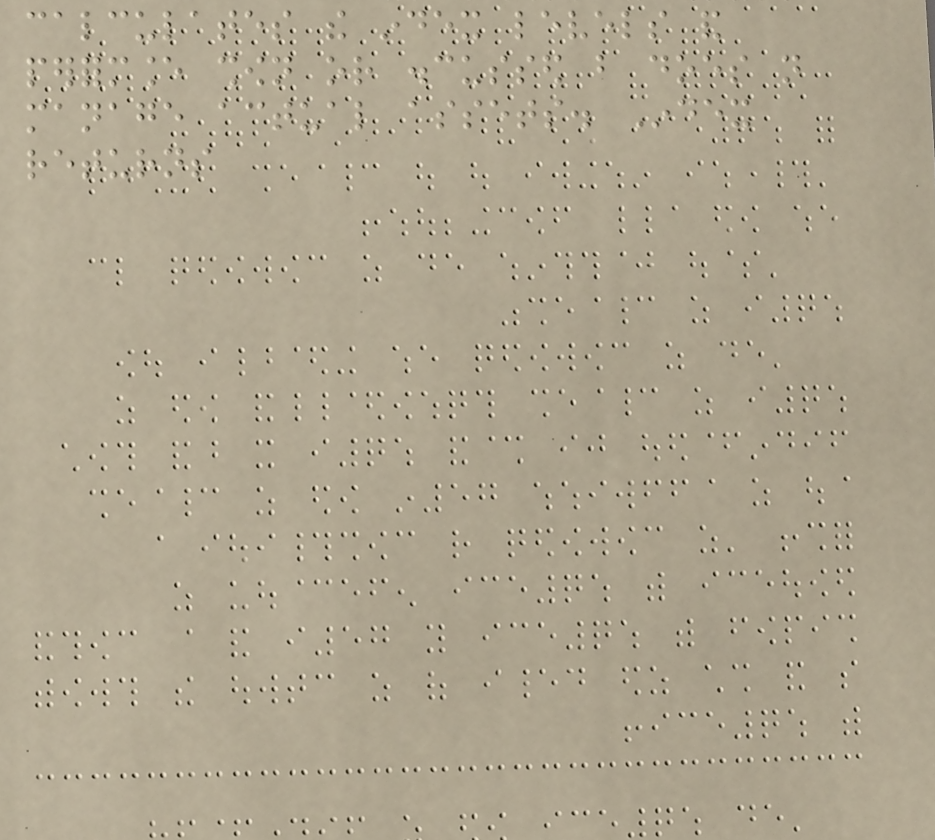calculates the index levels and
performance shown or discussed but does not
manage actual assets. Index
returns
